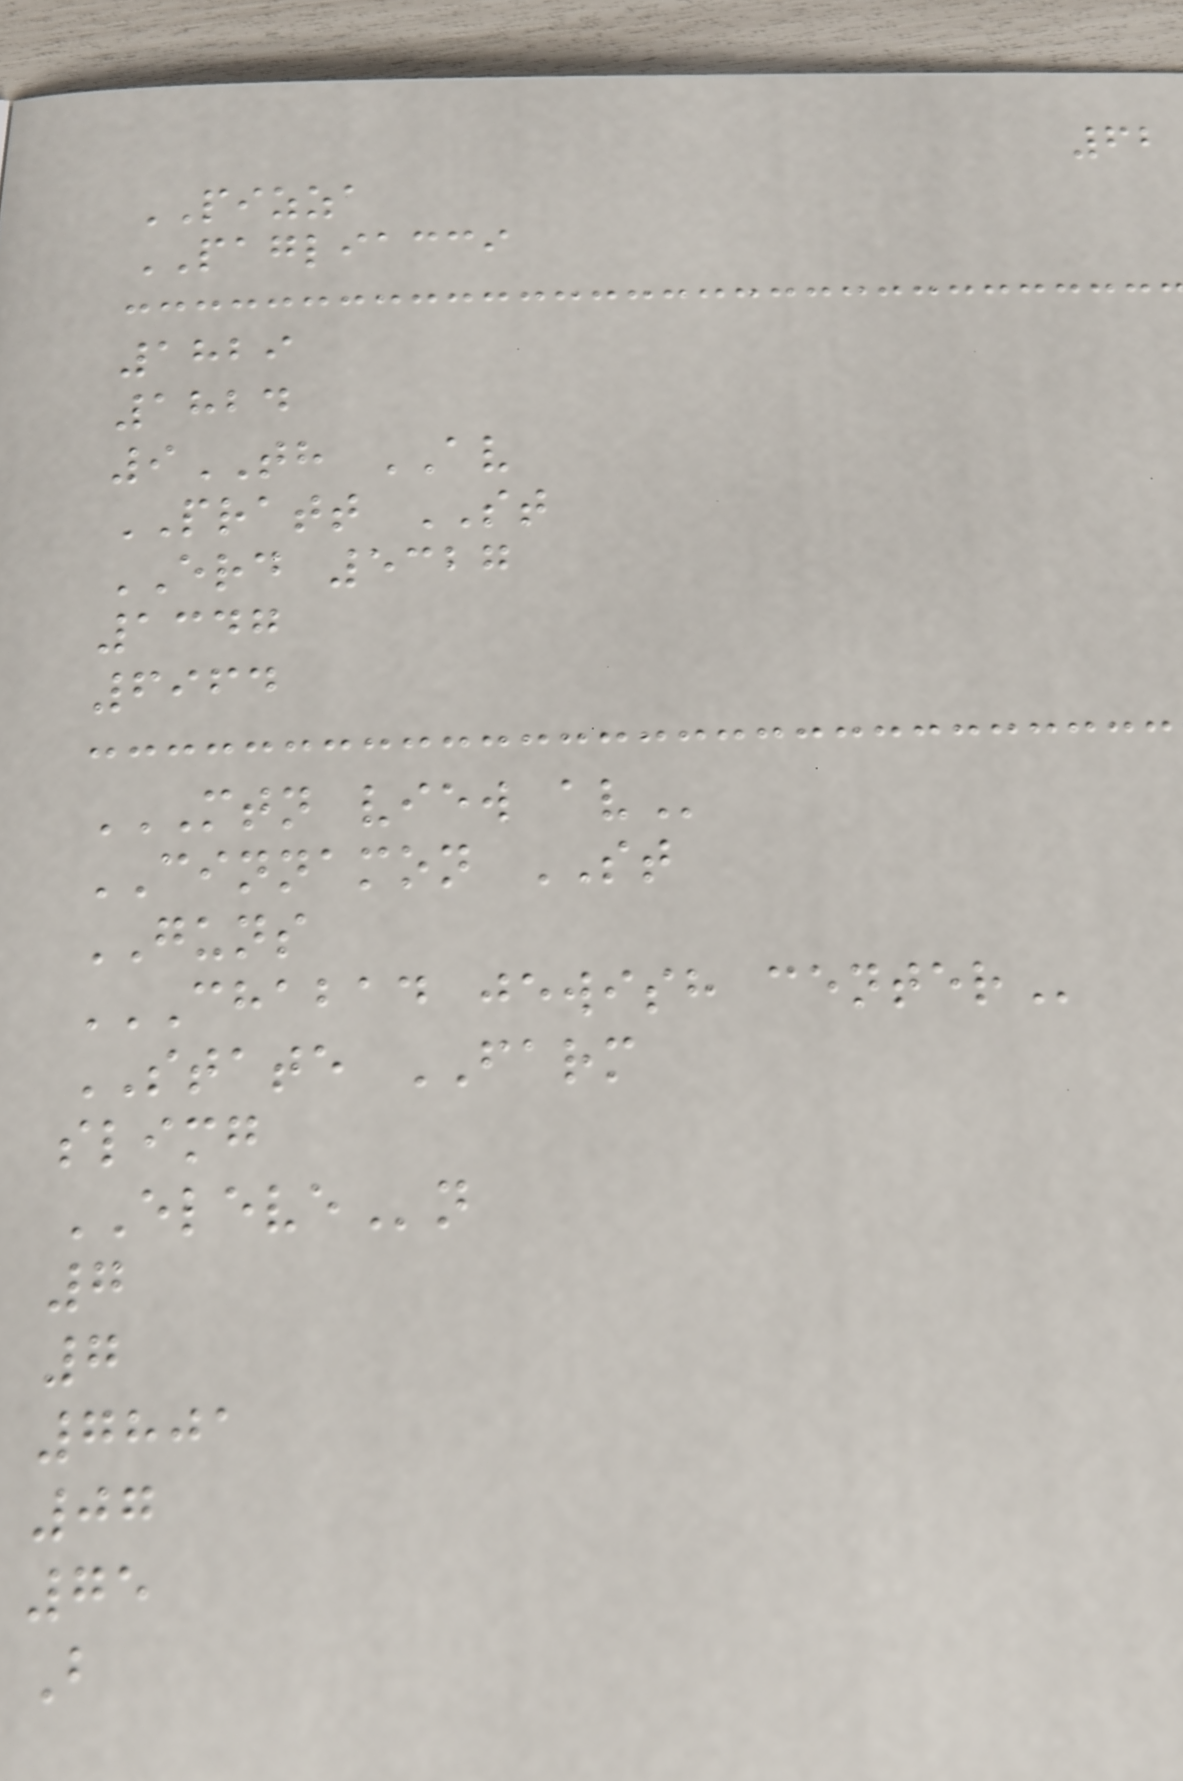62
PIZZA
PAGLIACCI
1829
1824
9TH AV
PRATT ST
ERD 5327
1347
6964
MTN VIEW AV
CINNAMON ST
GUNS
CHABAD JEWISH CENTER
STATE FARM
slimg
ELEVEn
7
7
7801
07
75
B
